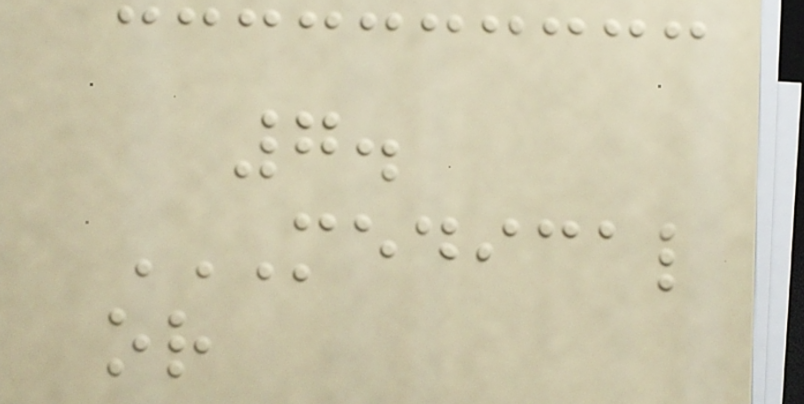7.
MEDICAL
OR
